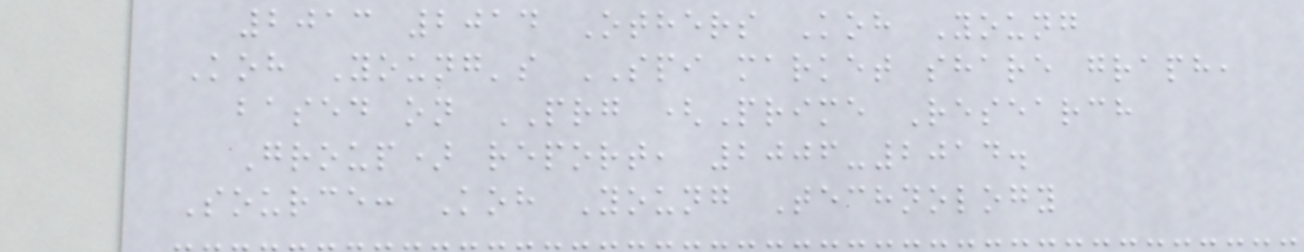2013 2014 Others Koh Young
Koh Young's SPI market share graph,
based on PRG (Prime Research
Group) report, 2006-2014.
Source: Koh Young Technology
